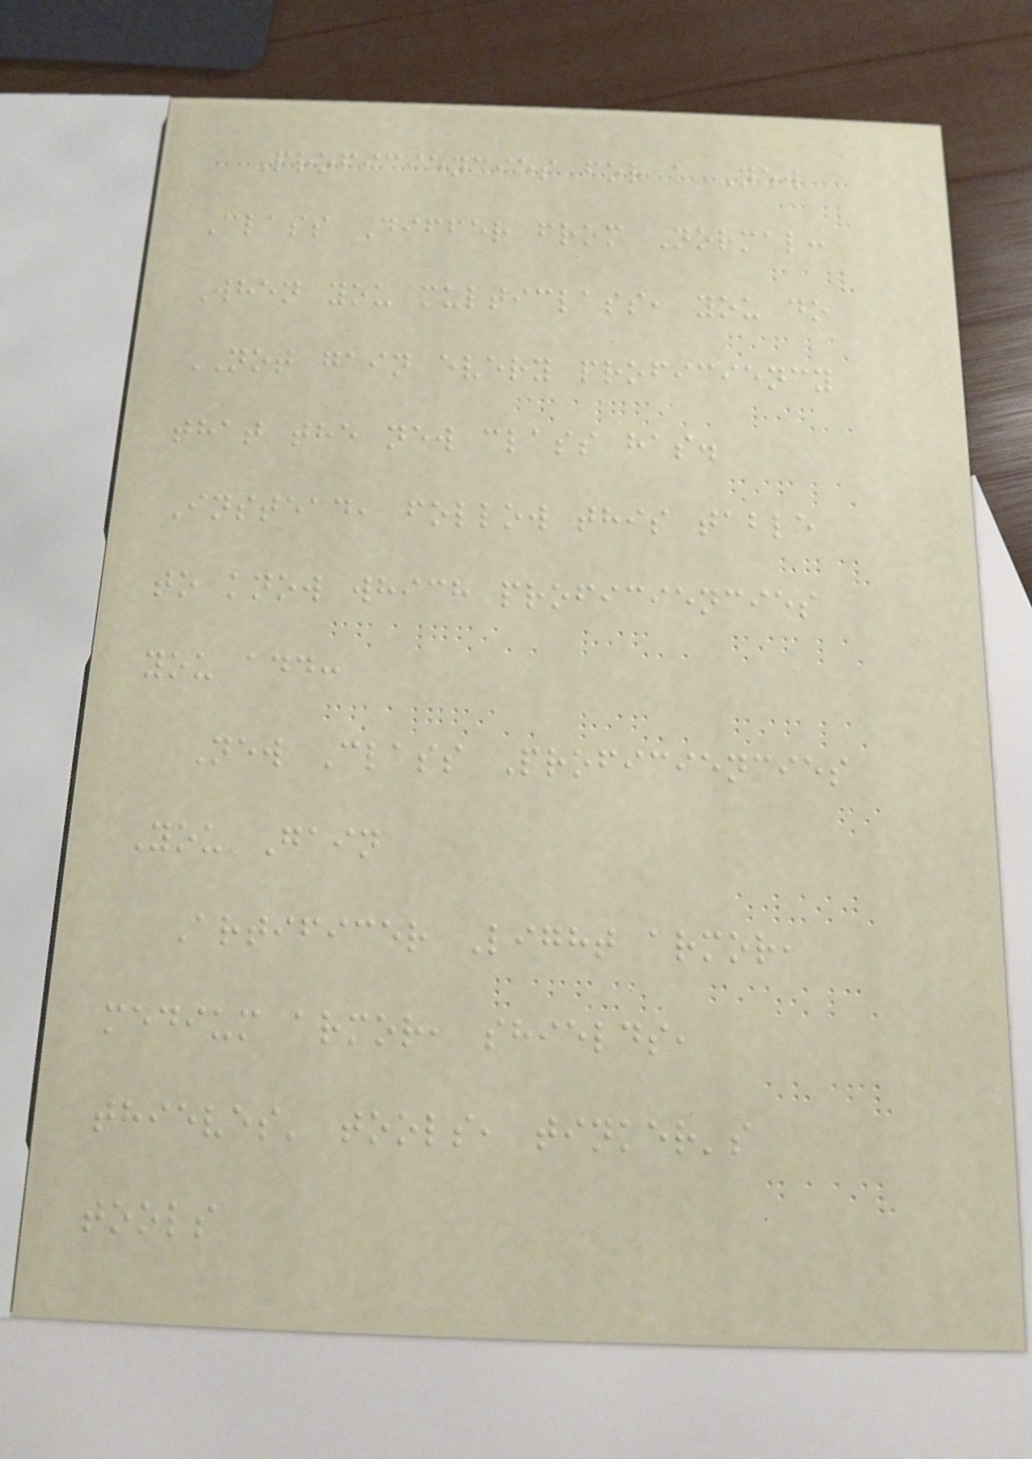Proficiencies for a New
Class Differ from Normal:
When you multiclass, you do
NOT gain every proficiency
that the new class has.
Instead, follow this table
to know which proficiencies
you add:
New Class Proficiencies
You Gain
Artificer Light armor,
medium armor, shields,
thieves' tools, tinker's
tools
